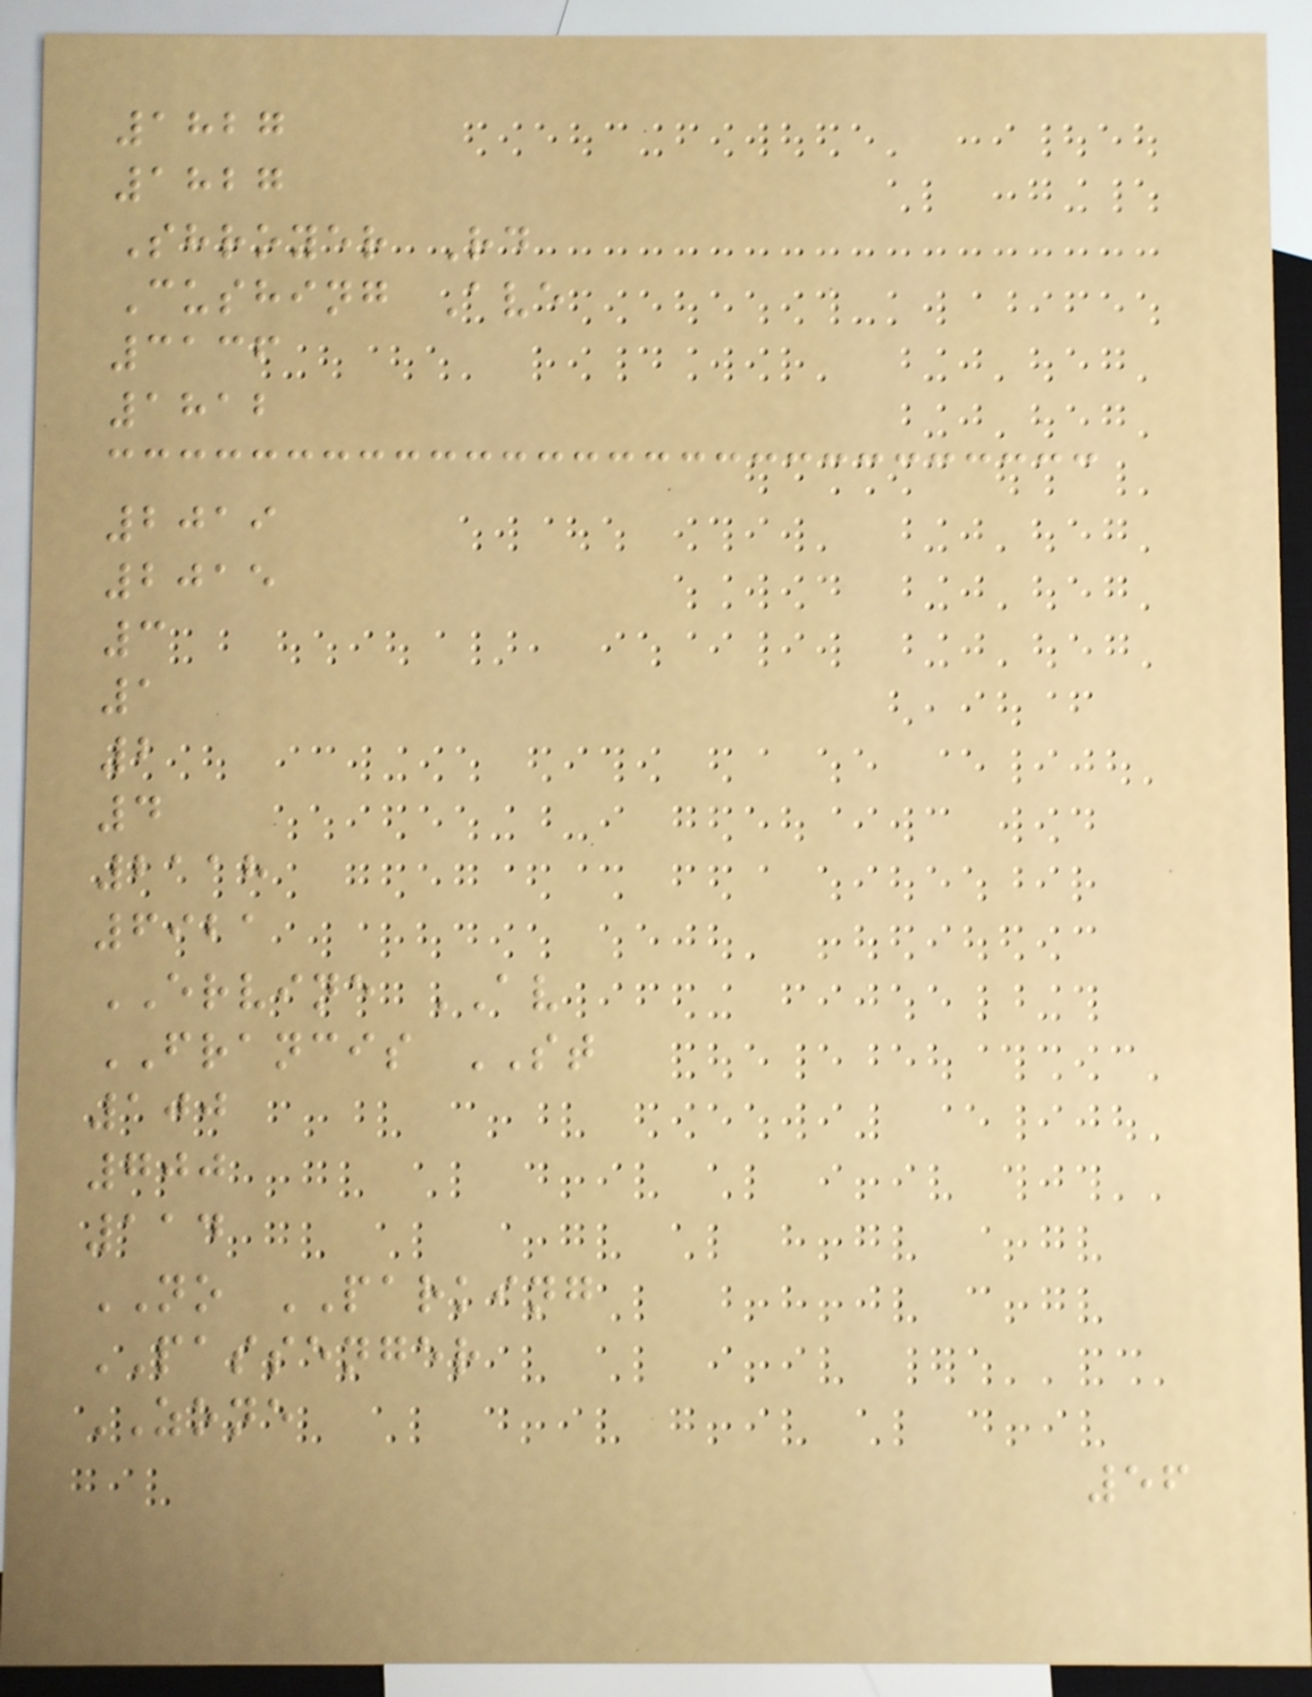1827
1827
Shroyer Rd
Cushing Ave
3136
1812
2019
2015
3
1
2
4
2118
6921
ERVINE AV
FRANCIS ST
100
700
114
NO PARKING
PASSENGER
ZONE
56
